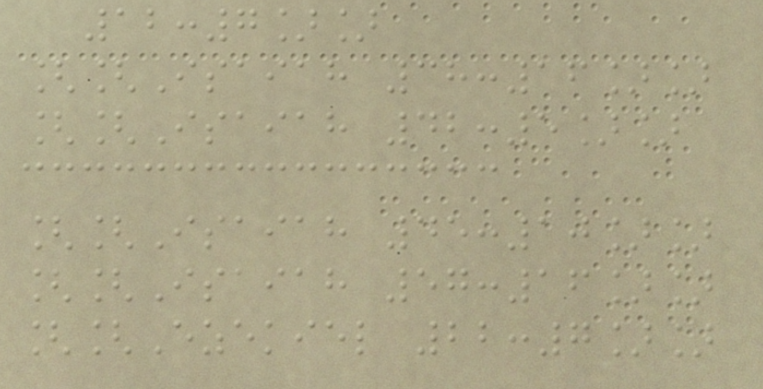12:7]]
[[Isaiah 38:16]]
[[Isaiah 42:5]]
[[Isaiah 45:10]]
[[Isaiah 57:16]]
[[Ezekiel 22:7]]
